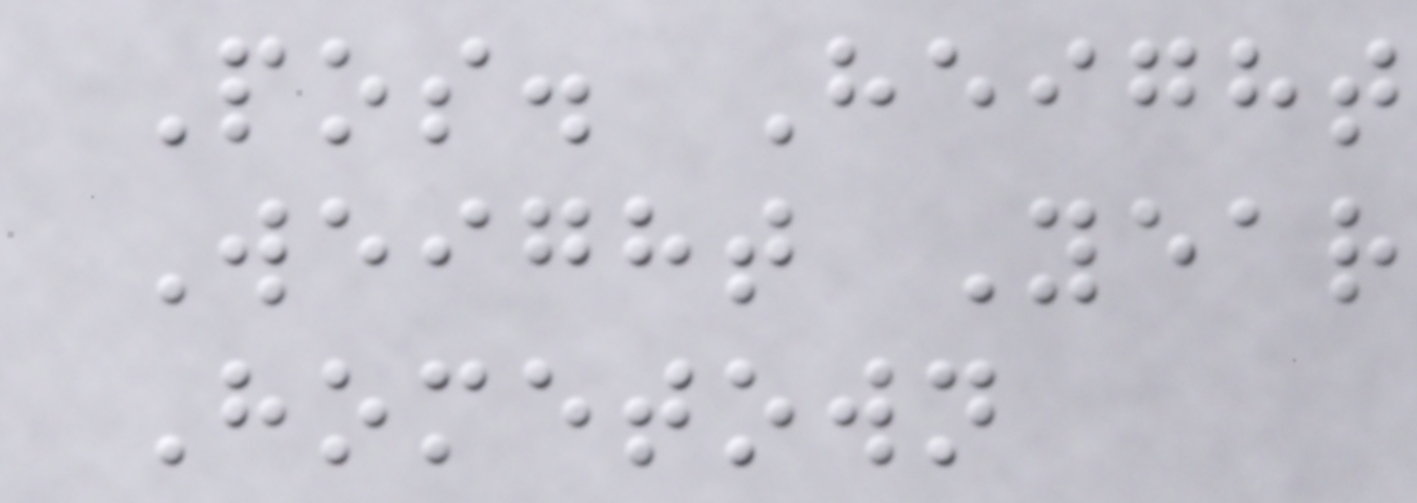Pos. Height
Weight Year
Hometown
